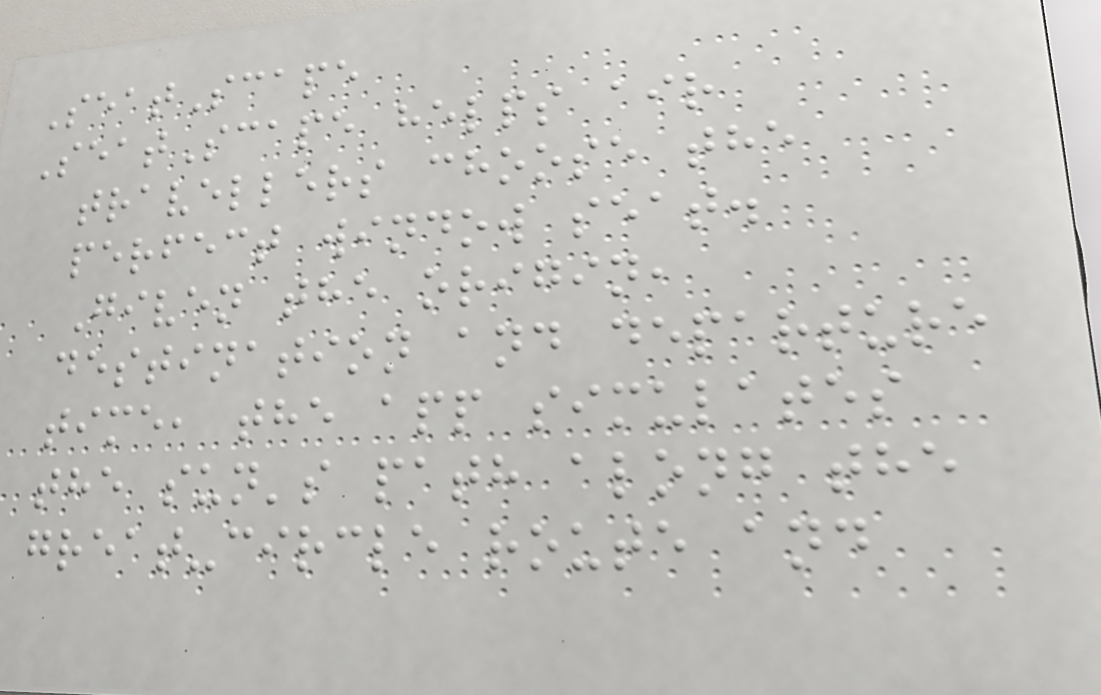SeatScape
SeatScape helps air
travellers choose the
perfect window seat.
Given the origin,
destination and departure
time, the app simulates
the sun's path along the
great-circle route and
